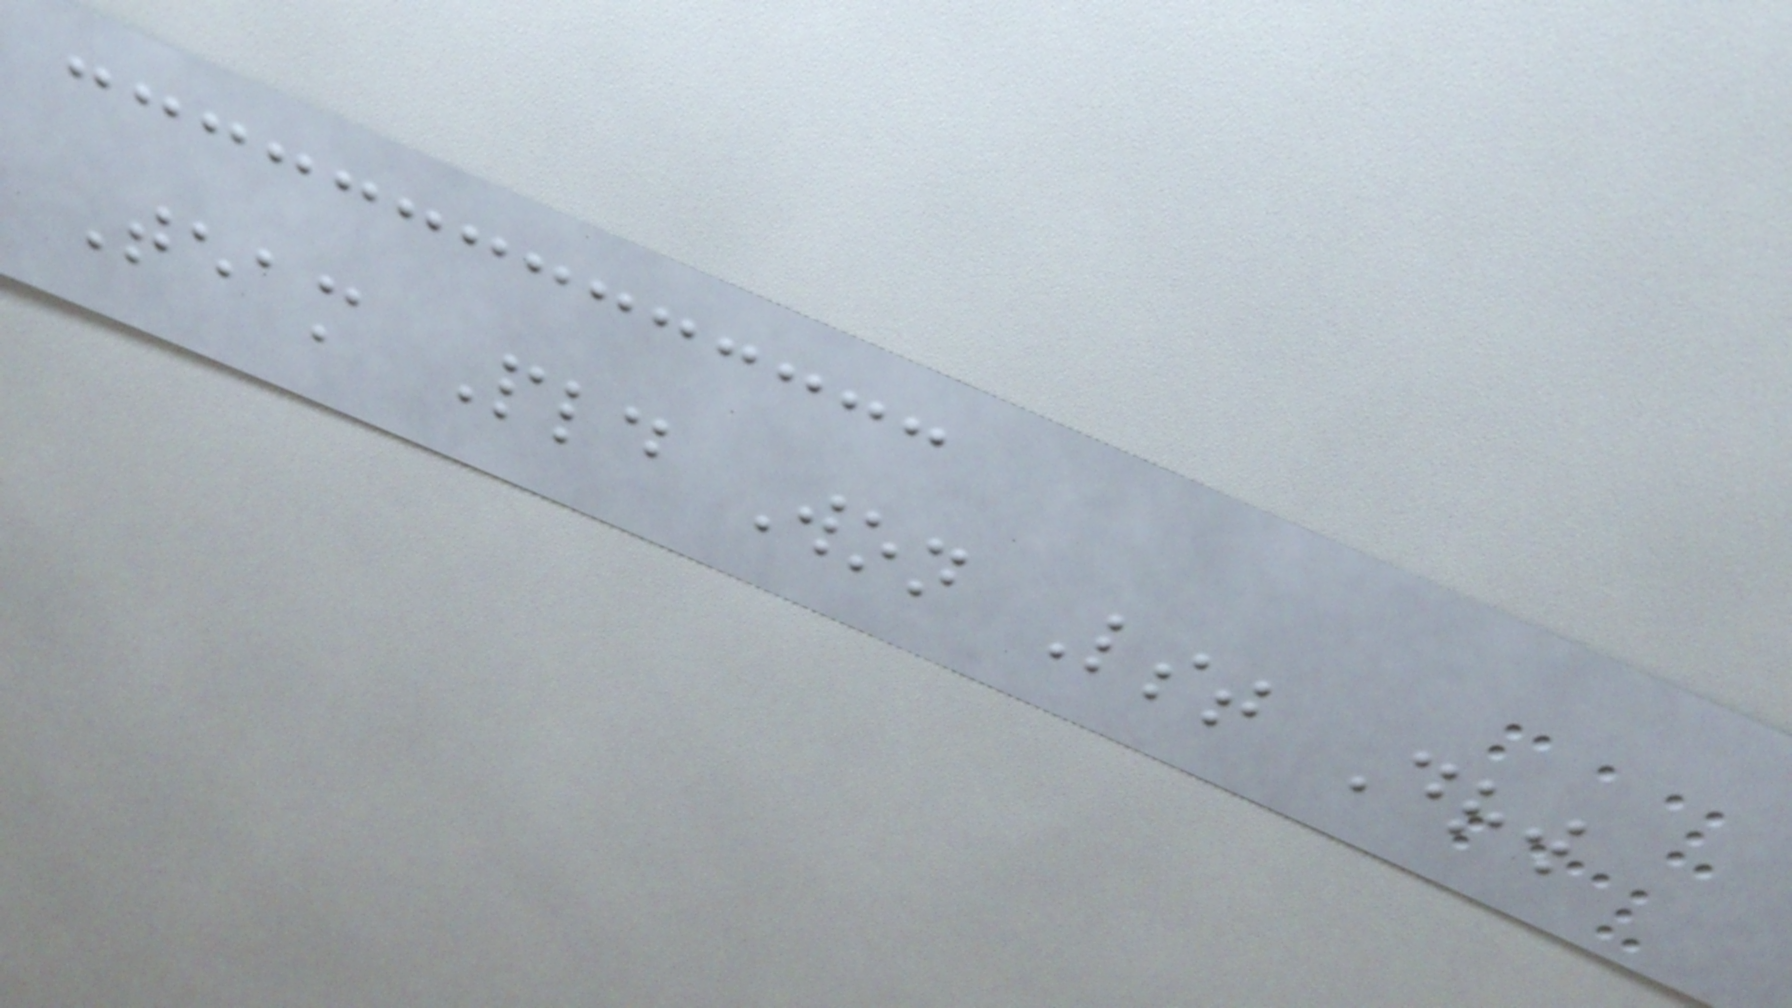Team Pld Won Lst Drw
